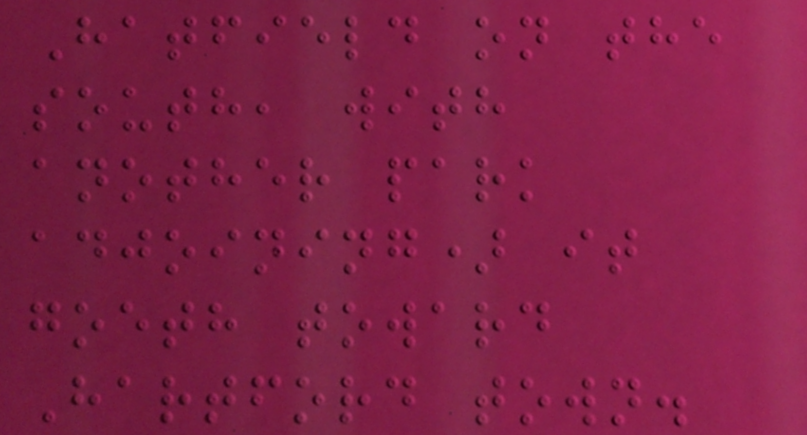Hatfield on the
south, with
another park
adjoining) it
goeth toward
Hartford town.
